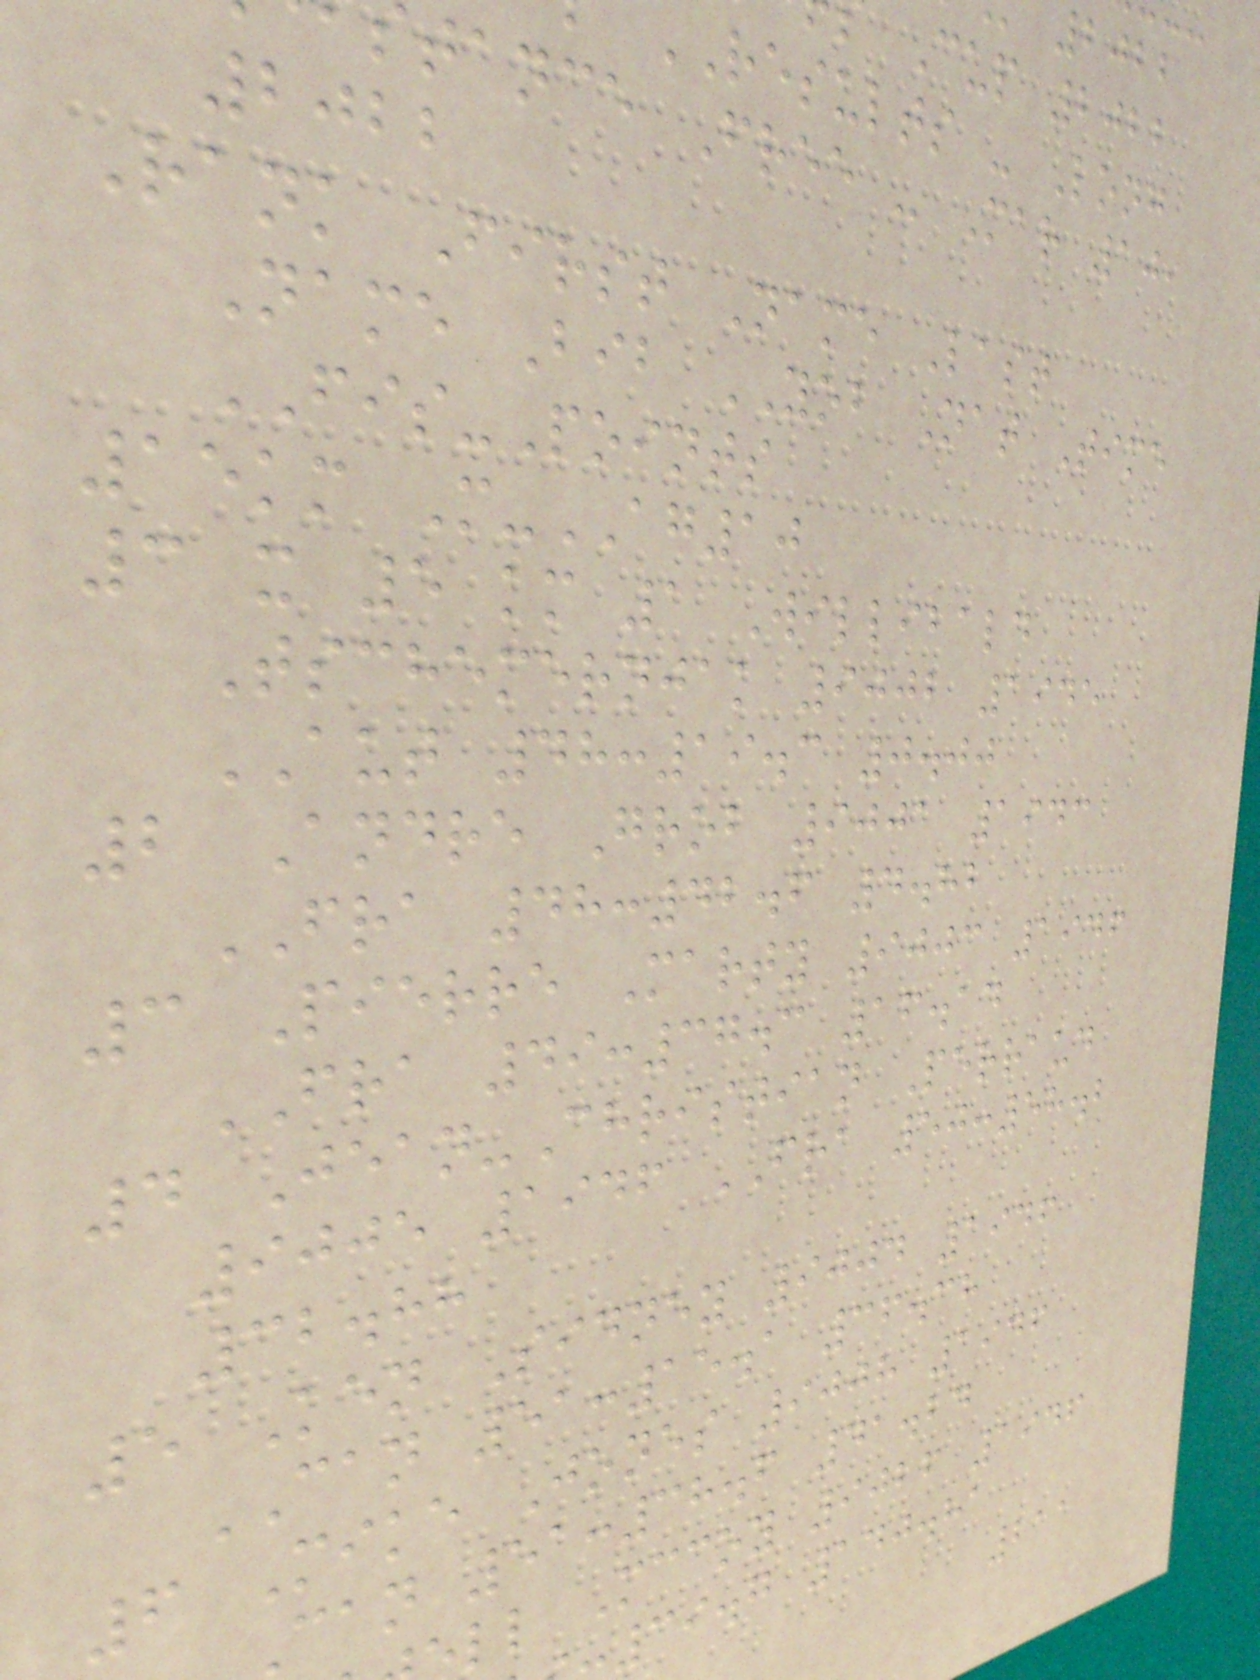Cup 2022
results - Long
tance Free - Mar 10,
2022
Rank First Name Last
Name Bib YOB Nat Time
FIS-Points
15km M-AG10
3 x 5 km 1 Willibald
Tschemernjak 9002 1945
AUT 48:19.3 0.00
2 Andre Grob 9001 1943
FRA 48:42.6 4.82
3 Pierre Marty 9003 1946
FRA 49:37.3 16.14
4 Jean-Christian Perraud
9005 1946 FRA 50:58.2
32.88
5 Ken Sidney 9004 1946
CAN 51:15.1 36.38
6 Mike Jones 9008 1946
can 51:38.6 41.24
ll Mccoy 9026 1946
39.7 140.81
211
